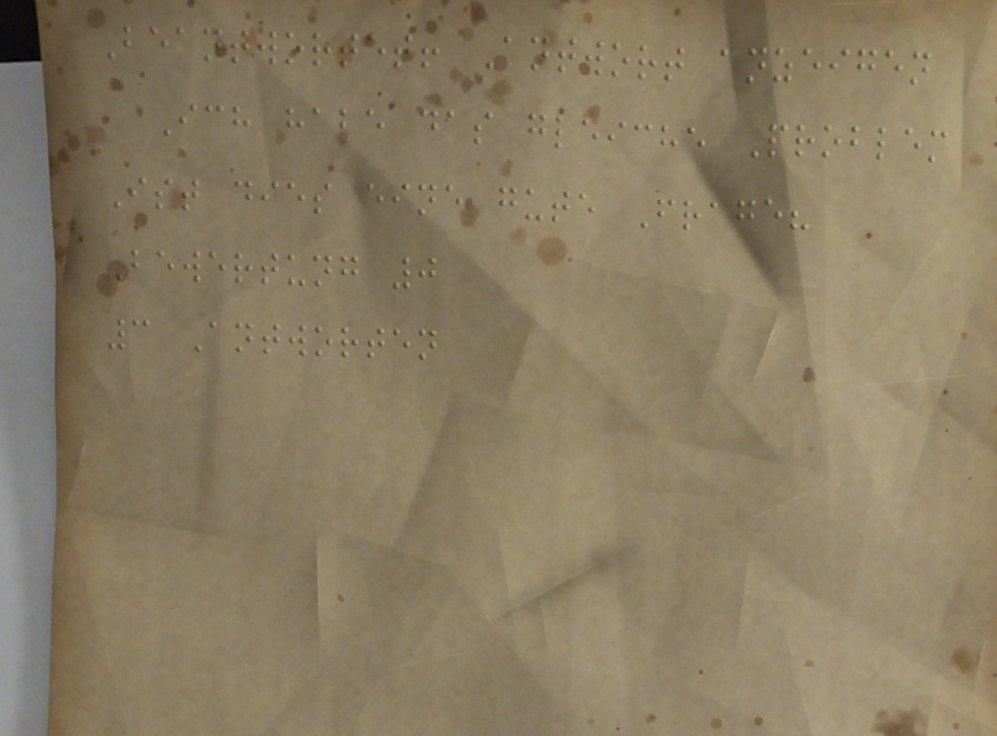Beantwortet! Antwort anzeigen
Ich habe das gleiche Problem
Ist dies eine gute Frage?
Bewertung 0
3 Antworten
